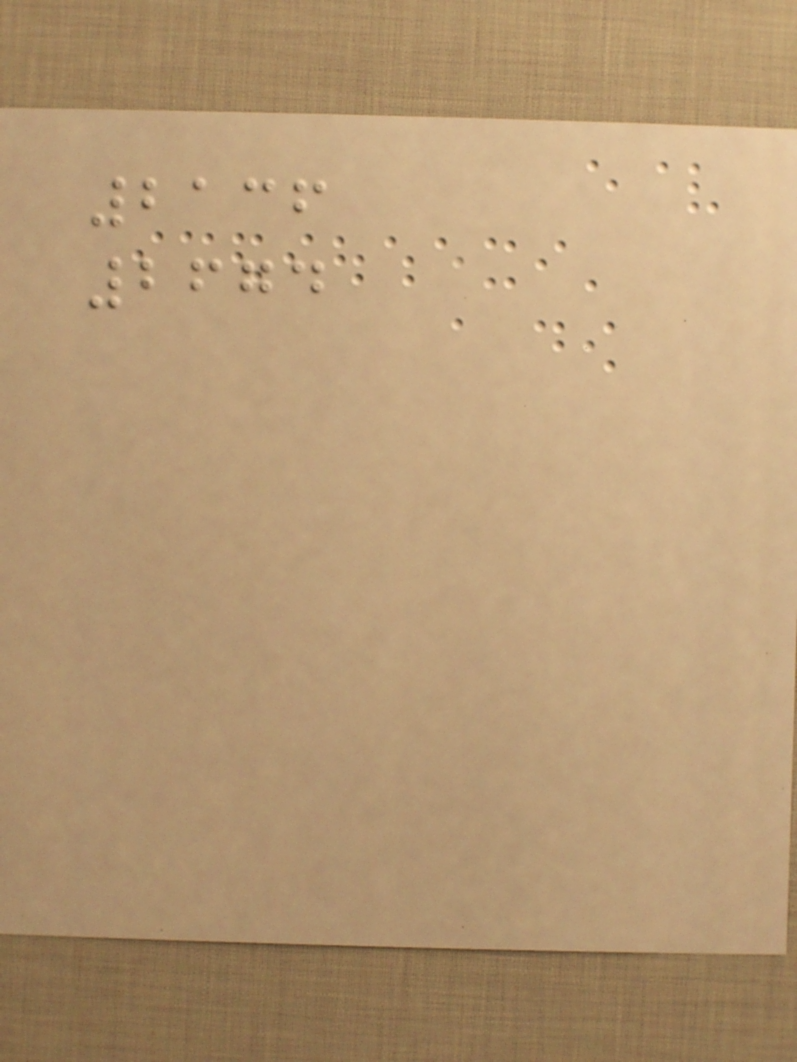2136
2674
